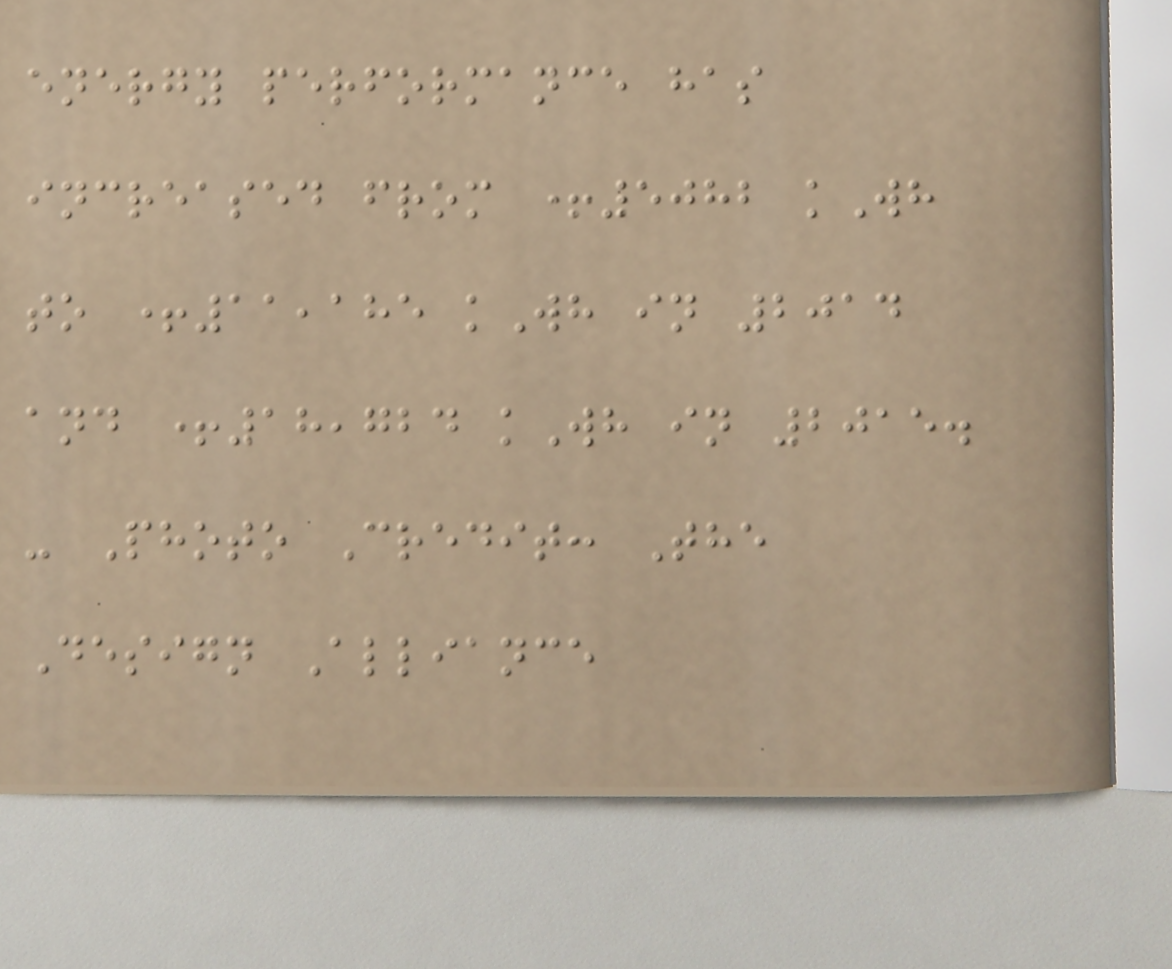energy performance has
increased from +5082 kWh
to +11,185 kWh in 2014
and +18,724 kWh in 2015.
- Photo Credit: The
Design Alliance
